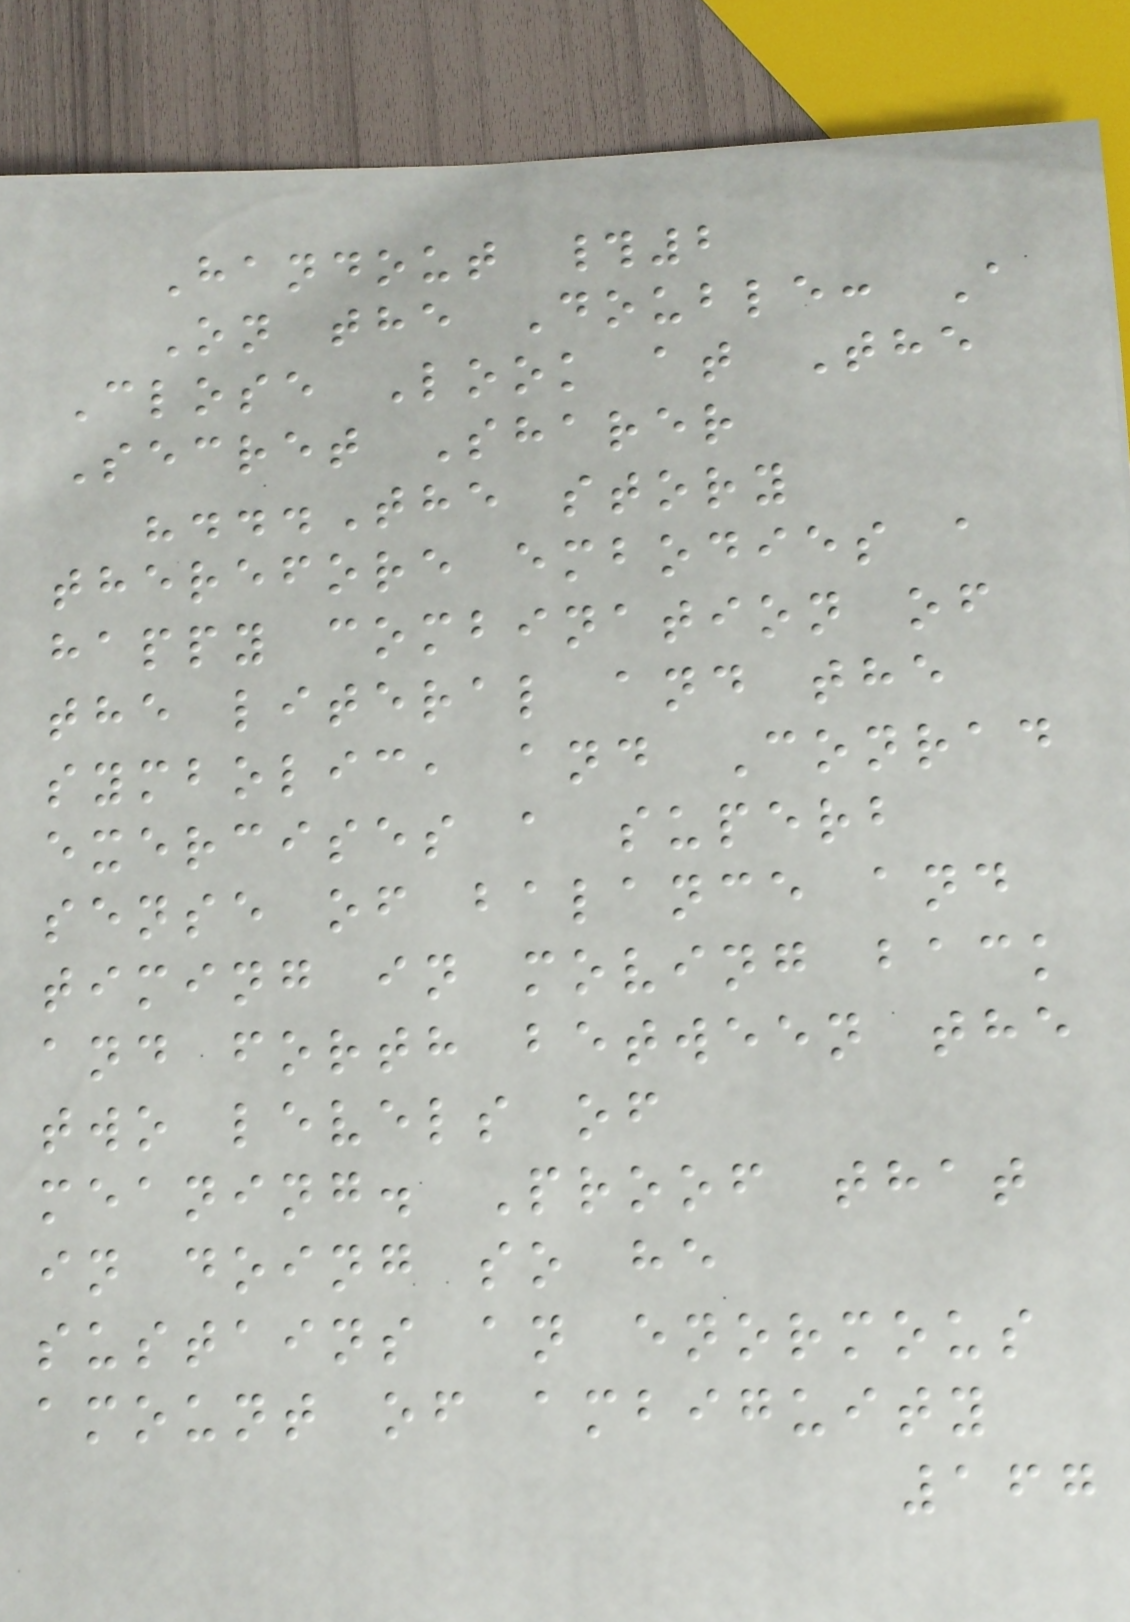Handout #2
On the Double: A
Close Look at The
Secret Sharer
"...The story
therefore embodies a
happy combination of
the literal and the
symbolic, and Conrad
exercises a superb
sense of balance and
timing in moving back
and forth between the
two levels of
meaning. Proof that
in doing so he
sustains an enormous
amount of ambiguity
167
